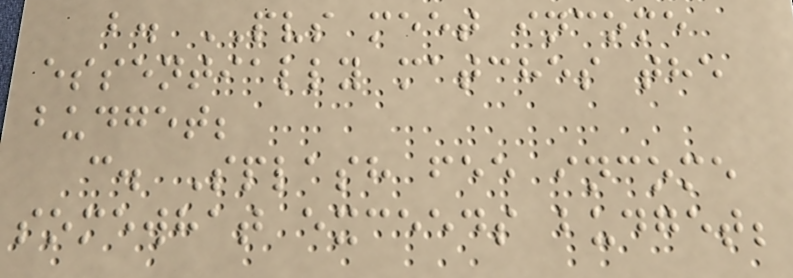b. PVS meet income
essentially matches the
budget;
c. Splash fee income
somewhat exceeds budget;
